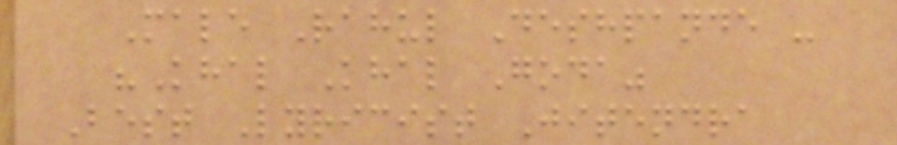Male Rahul Deshpande -
"Khal Khal Goda"
Best Lyricist Jitendra
